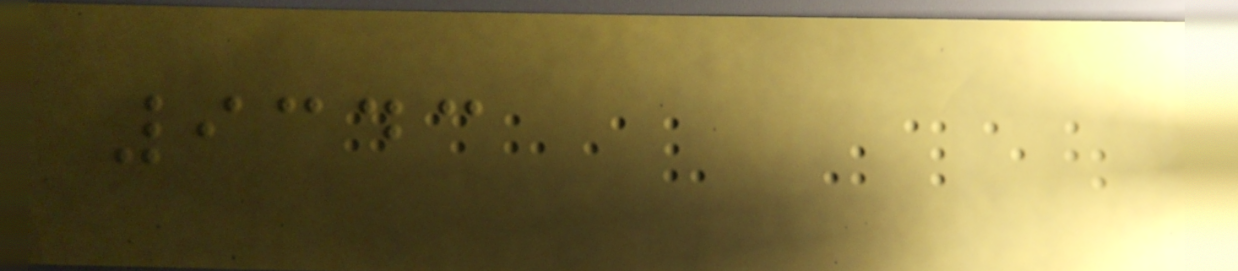9343
